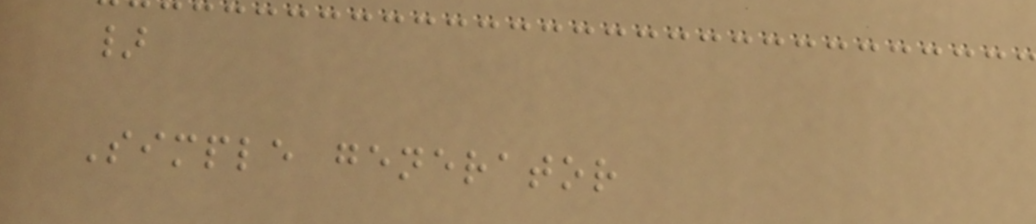}
Simple generator
